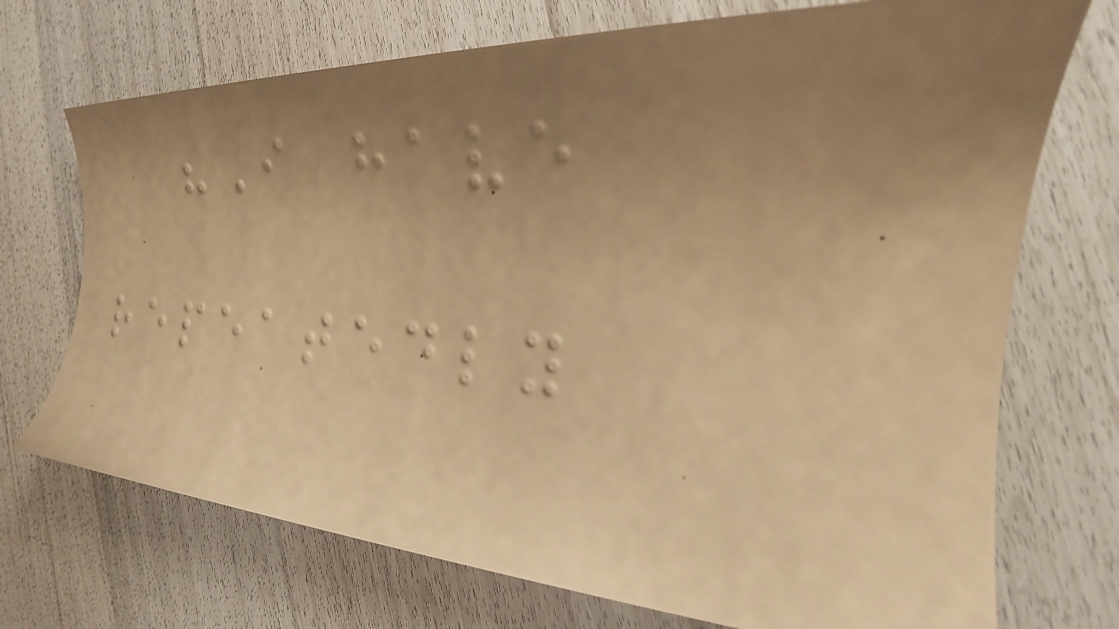"I have
repeatedly
